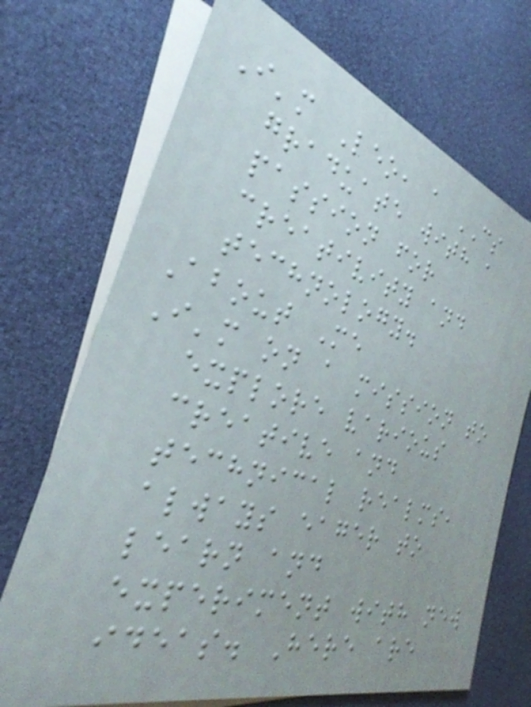I'm Leo, a CS
graduate with a
passion for
creativity and
technology.
About Me
I'm on a mission to
explore various
creative and
technical realms,
always eager to
learn and
experiment with new
ideas. Here are
